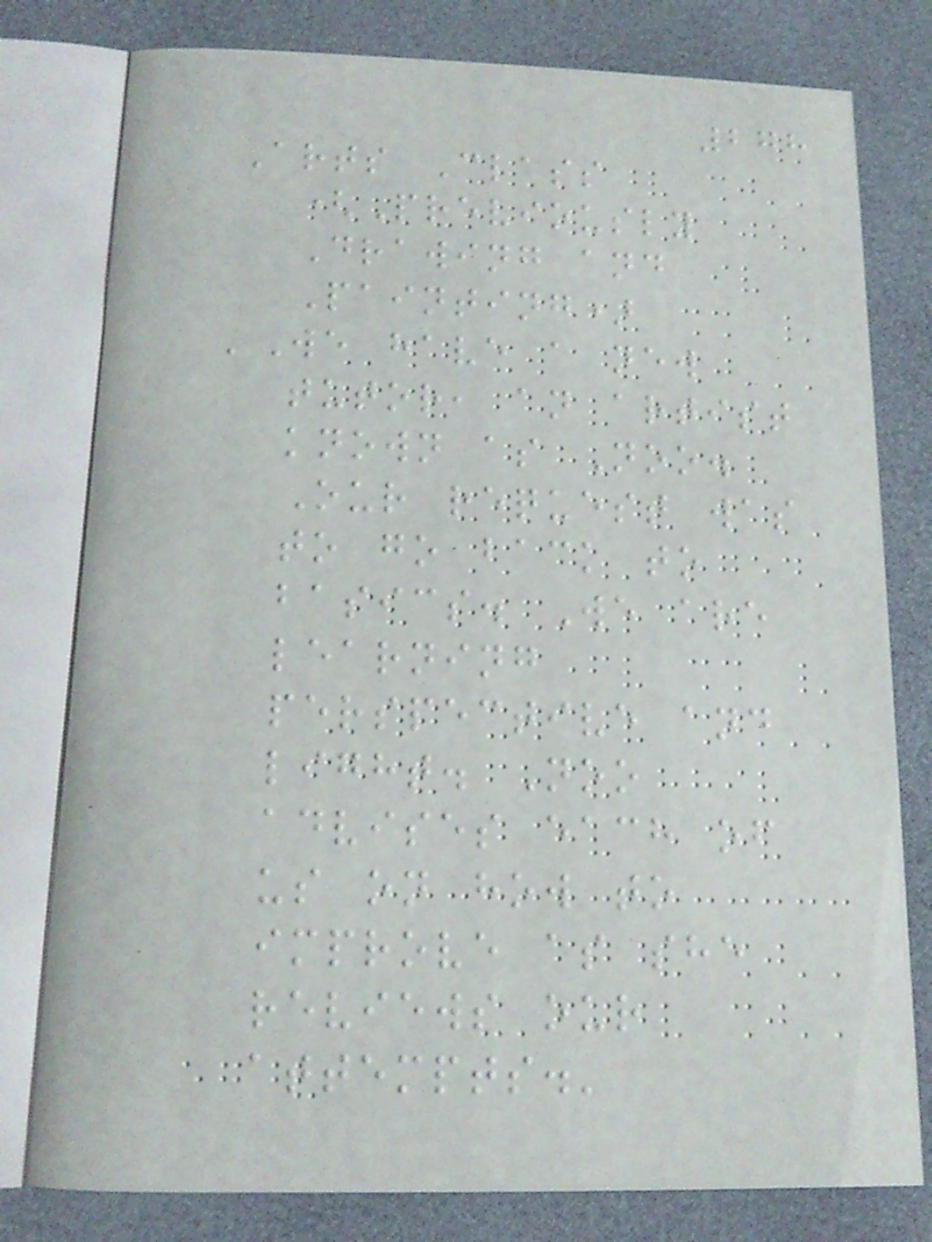278
Arts Class
(Previously
Drawing and
Painting)
'We have a new
tutor, an artist
known as Noo.
Our request was
to go back to
basics. We are
learning
perspective and
light. Noo
advises each of
us on how to
improve as she
reviews our
attempts.'
